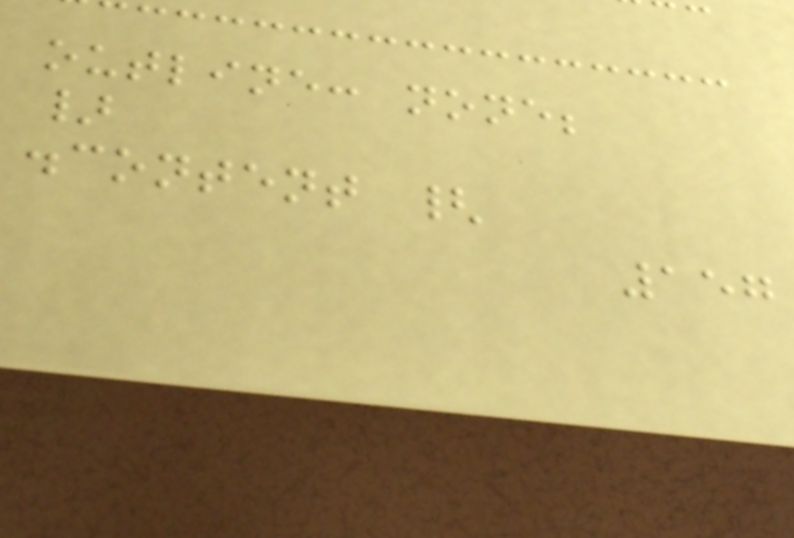outline: none;
}
.content {
157
